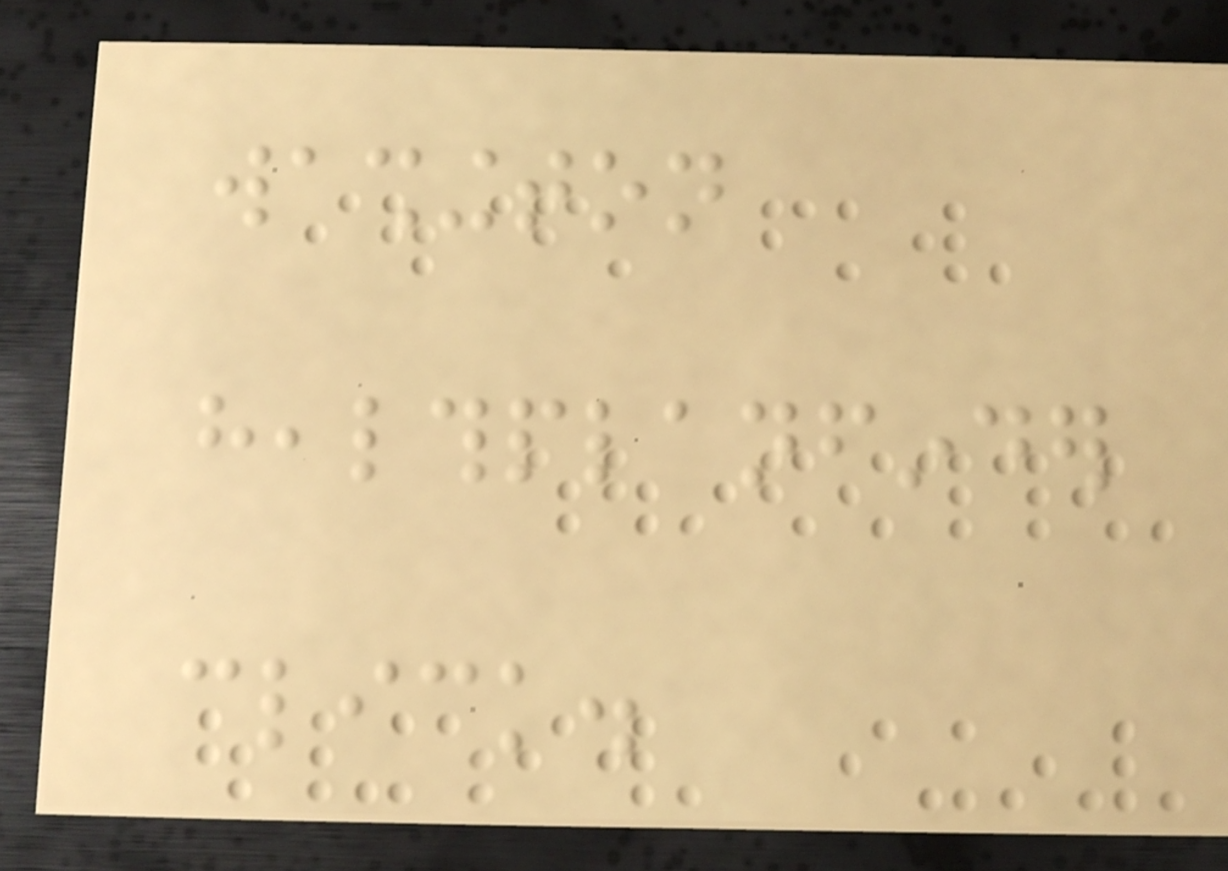washington
healthplanfinder
click.
